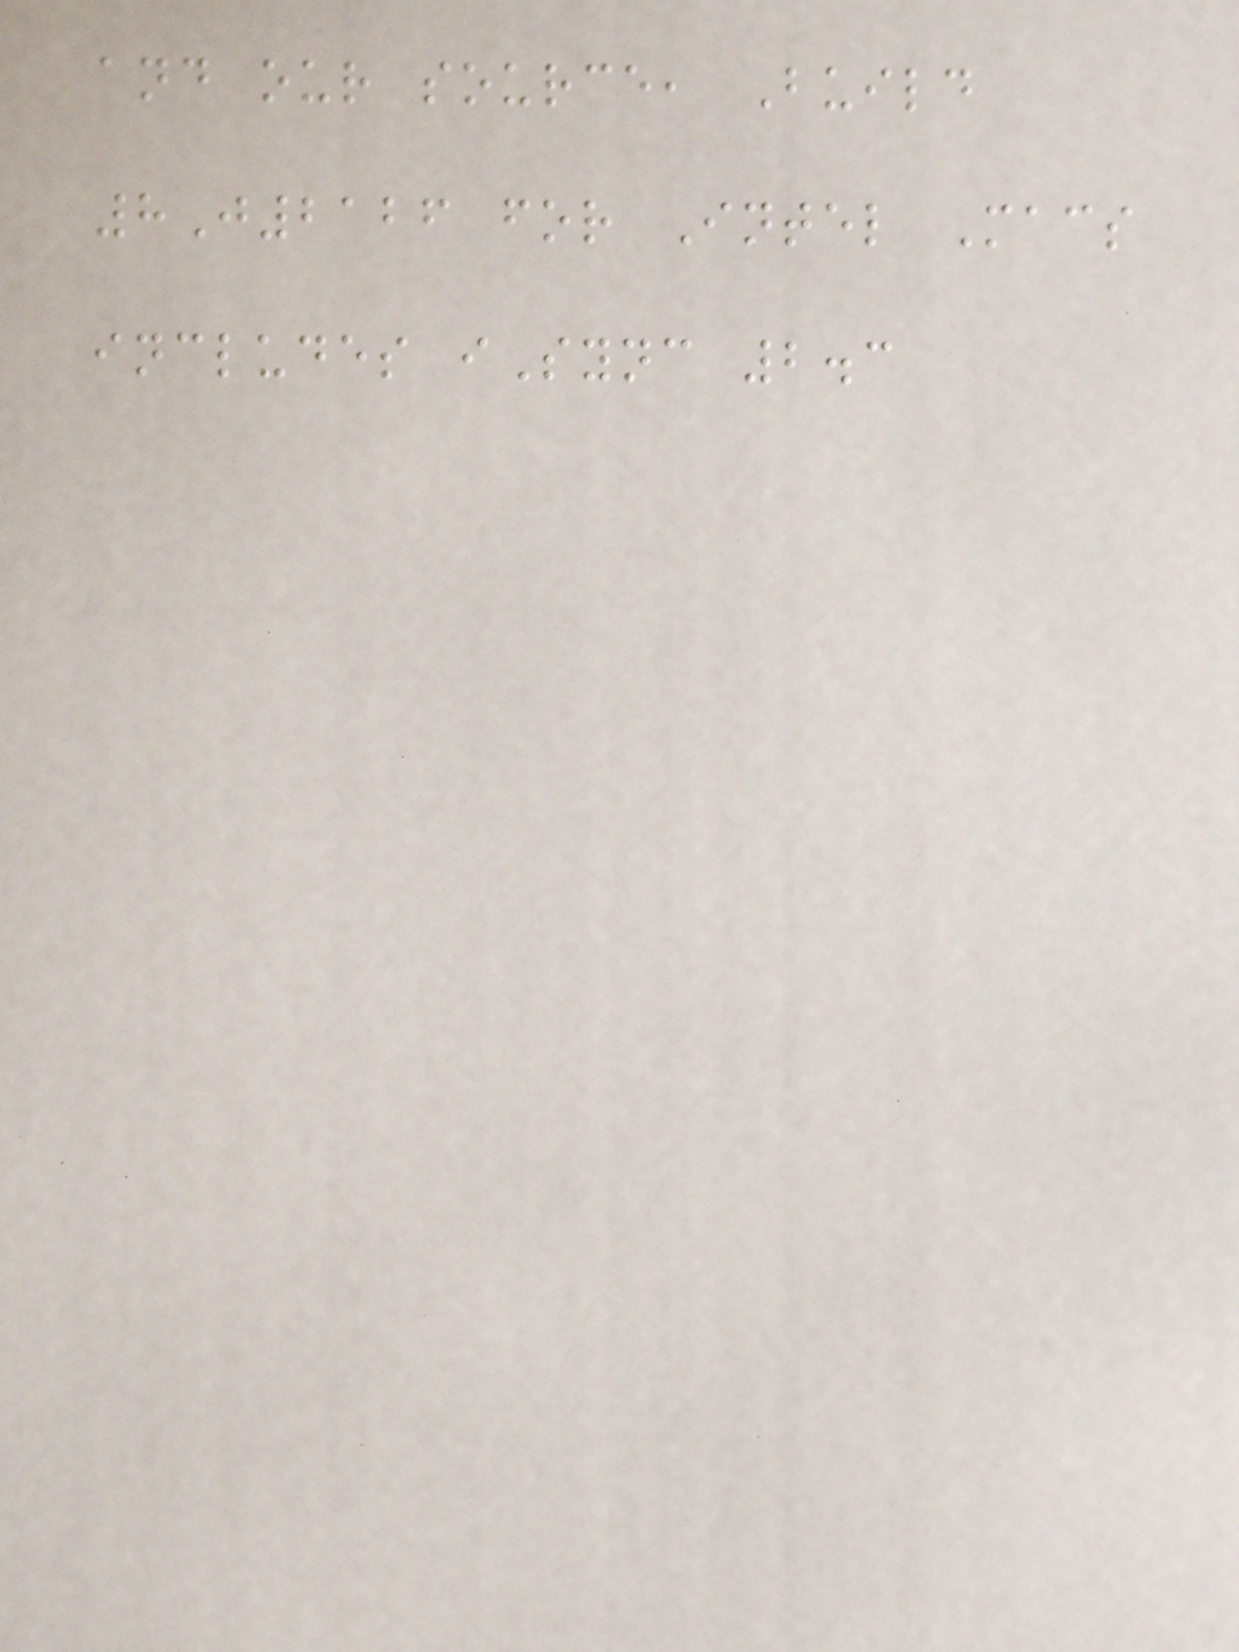and our source, Build
8J2126 for Intel Macs
includes iSync 2.3
